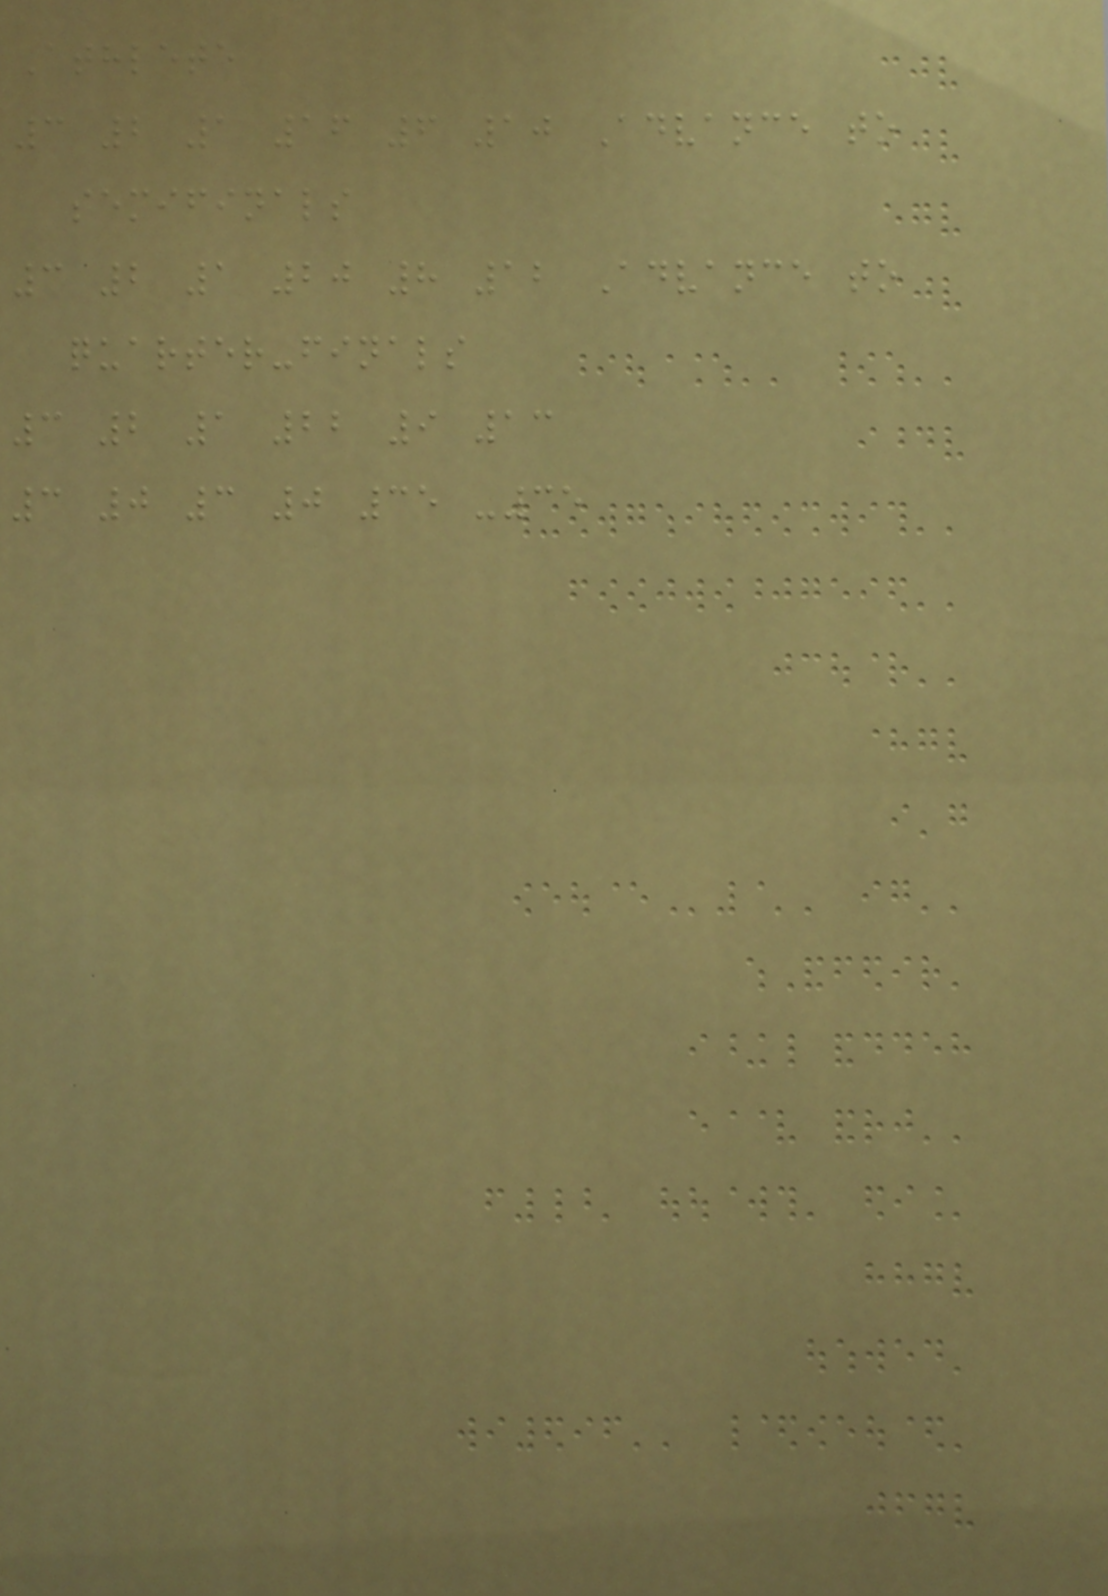Athlete
3 2 1 16 6 10 Advance to
semifinals
3 2 1 20 8 12 Advance to
quarter-finals
3 2 1 22 9 13
3 0 3 0 35 -35
